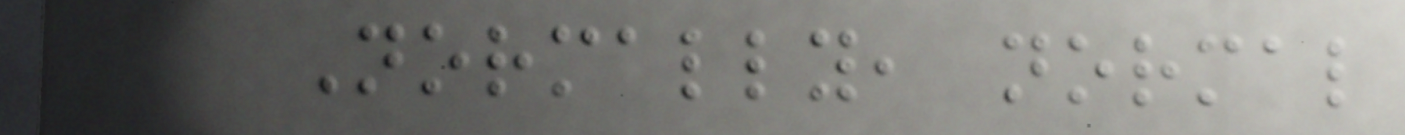Normally, normal
